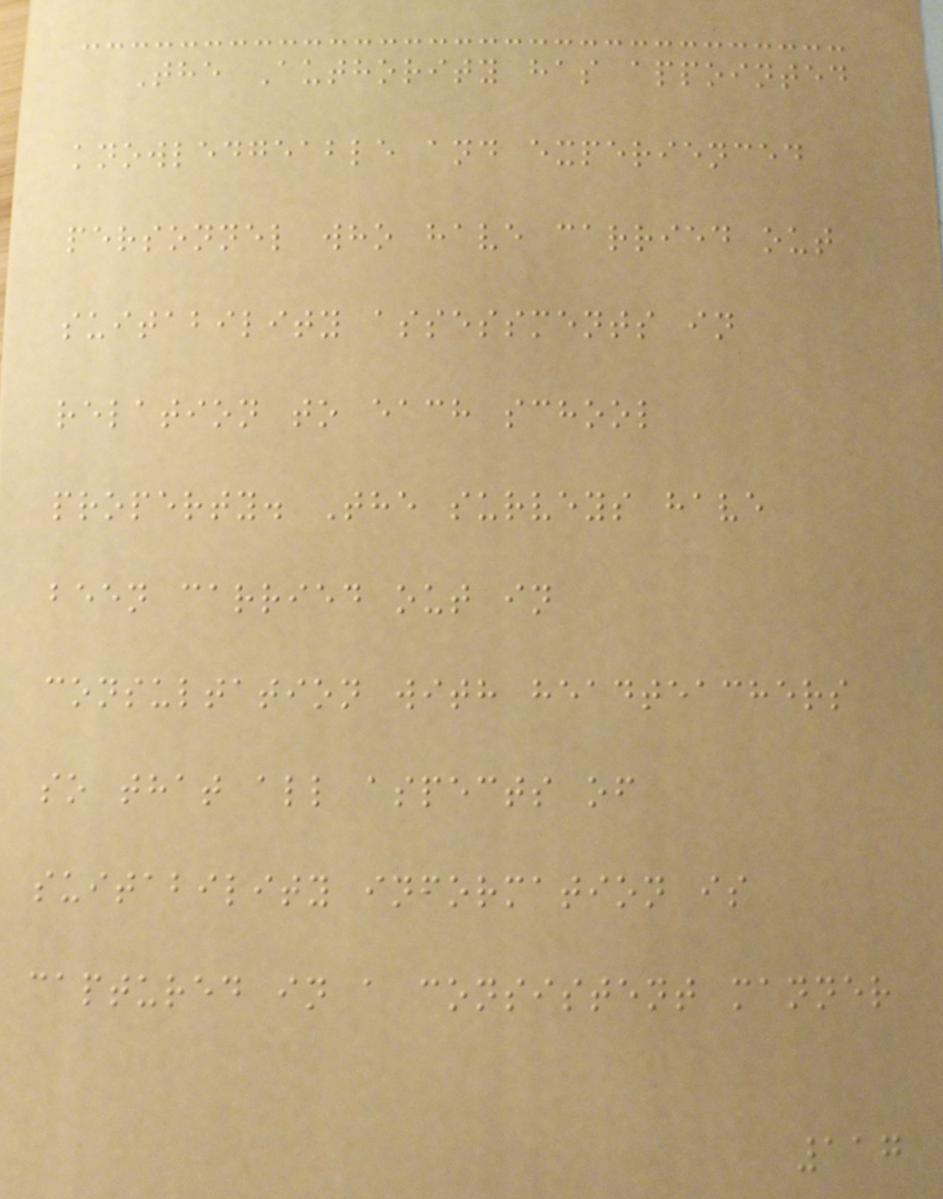The Authority has appointed
knowledgeable and experienced
personnel who have carried out
suitability assessments in
relation to each school
property. The surveys have
been carried out in
consultation with headteachers
so that all aspects of
suitability information is
captured in a consistent manner
117
